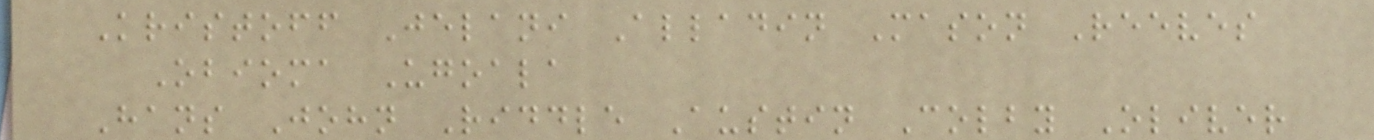Kristoff Jelani Alladin Mason Reeves
Obioma Ugoala
Hans John Riddle Austin Colby Oliver
